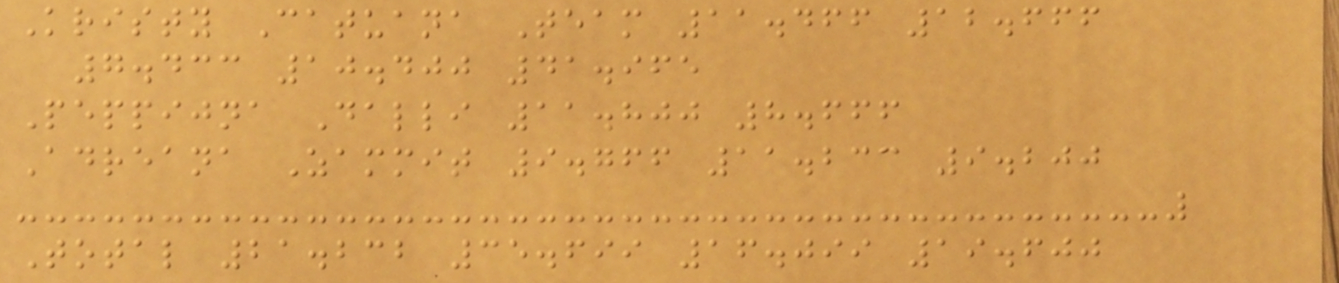Kristy Catuana Team 11.466 12.666
7.433 10.400 41.965
Peppijna Dalli 11.800 8.666
Adreana Zammit 9.766 11.233 9.200
Total 21.232 35.699 16.099 19.600
